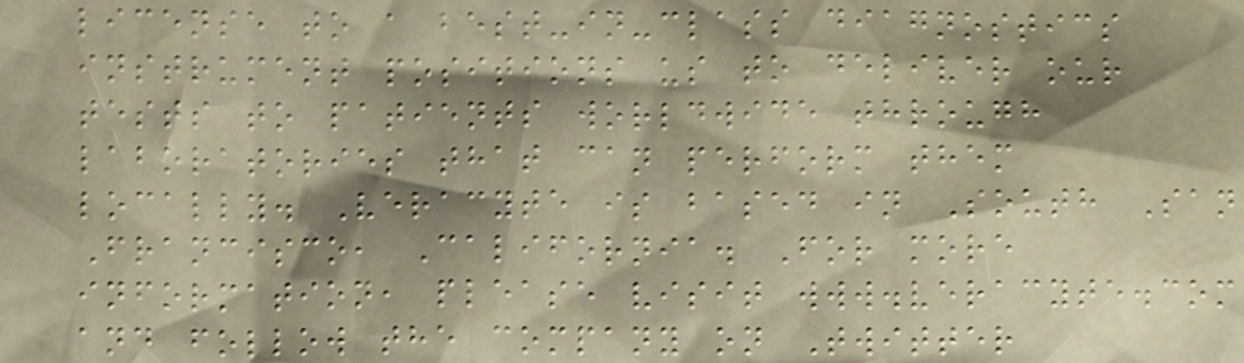license to a best-in-class diagnostics
instrument positions us to deliver our
tests to patients worldwide through
laboratories that can perform them
locally. Veracyte is based in South San
Francisco, California. For more
information, please visit www.veracyte.com
and follow the company on Twitter
